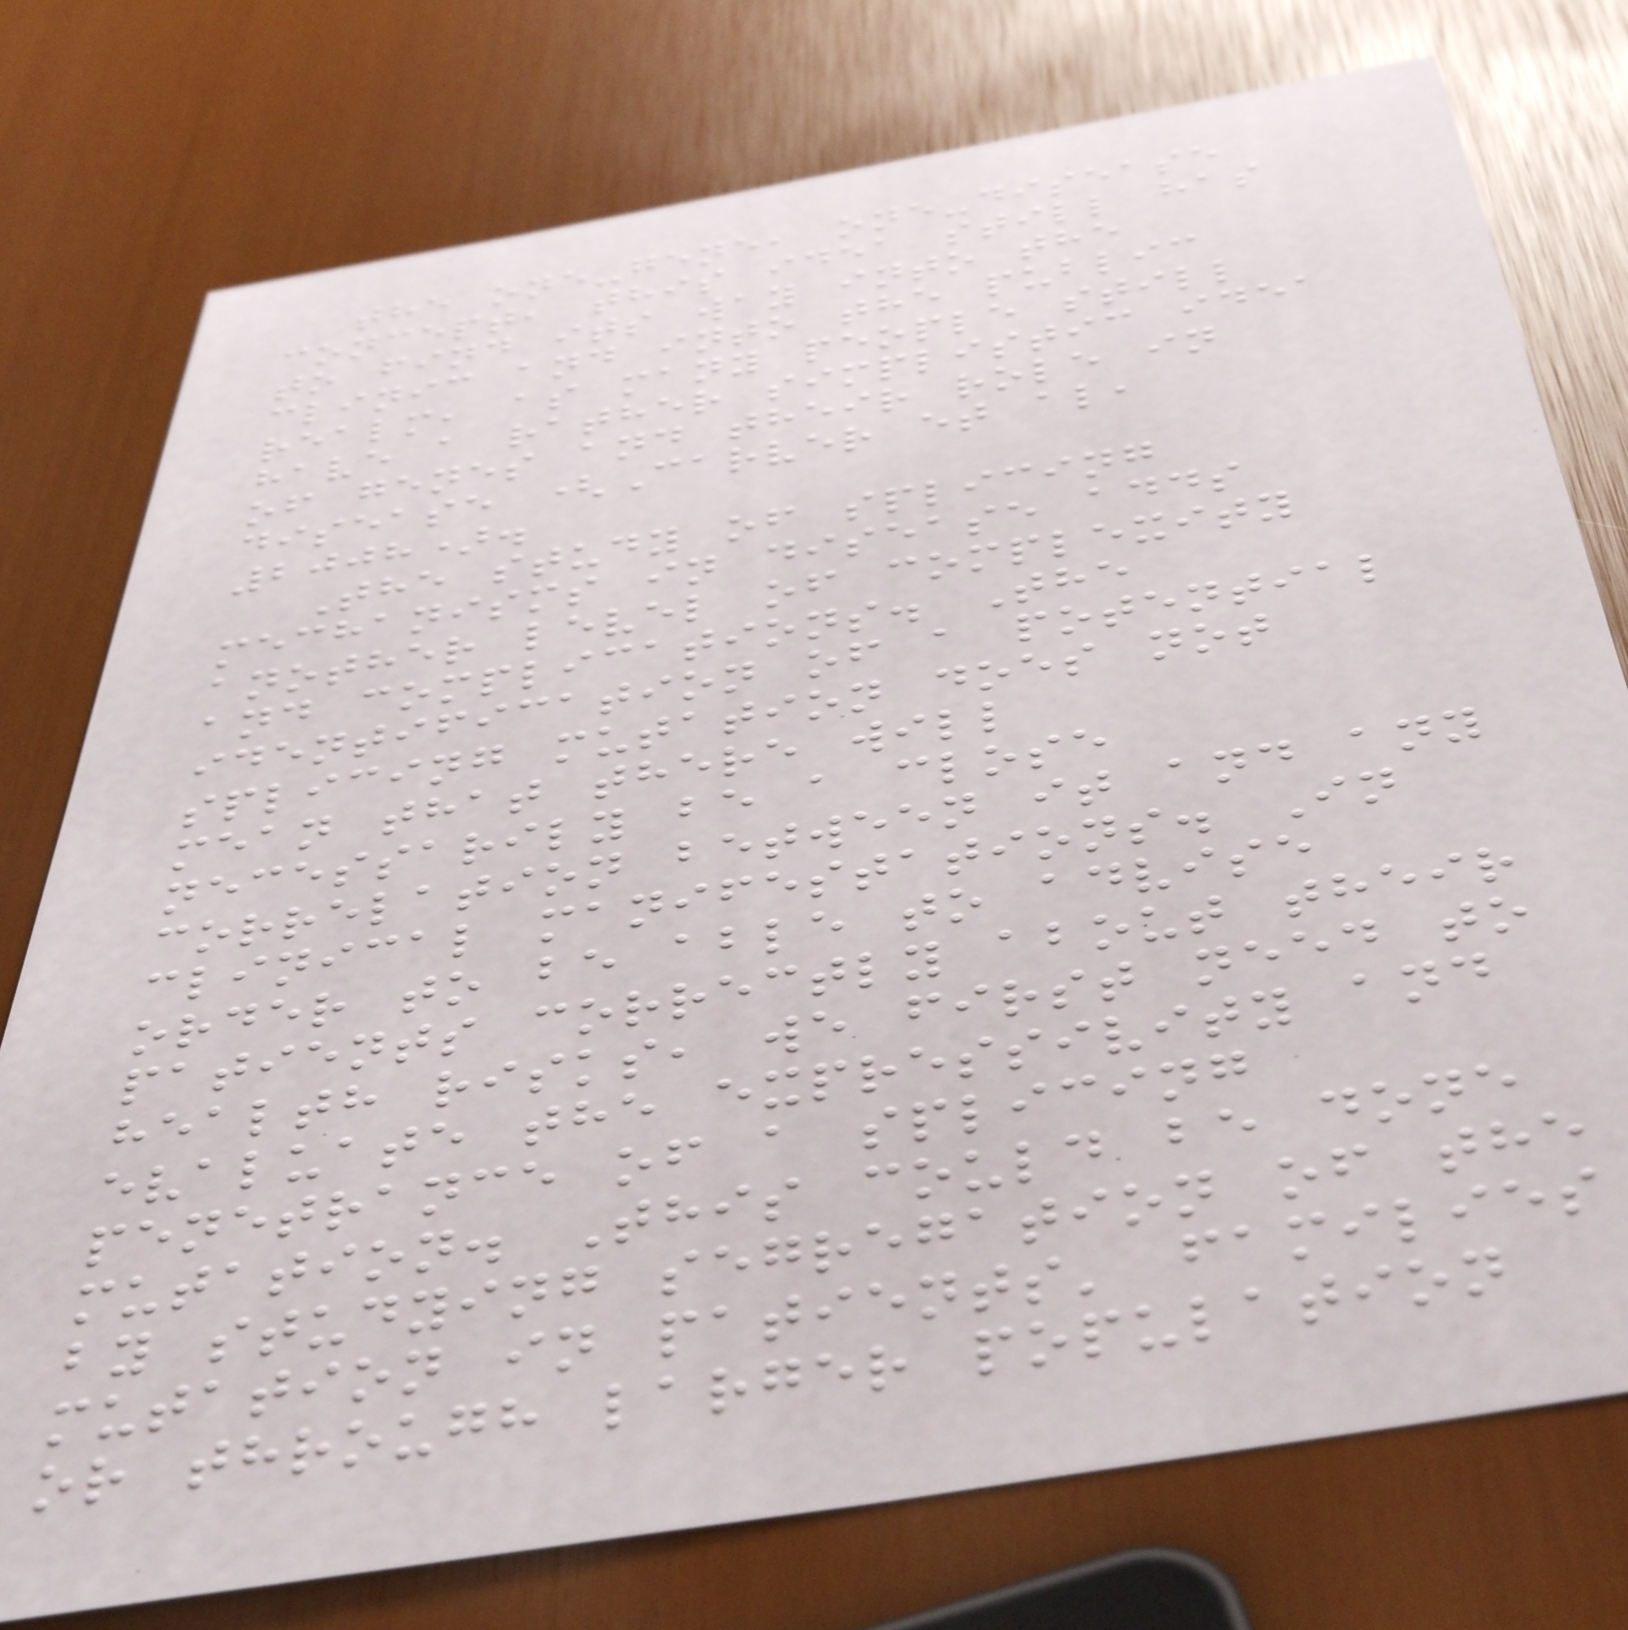the one-gene, one-disease
concept, this idea still has
to find its way into the
clinic and into the public
realm, as many people still
have a rather simplistic idea
of genes and their role in
disease (Carver et al,
2008).
The study of splicing
mechanisms in disease adds
another level of complexity
and complications. The
identification of a potential
splicing mutation does not
mean that there will
necessarily be a close
correlation between it and any
clinical manifestations. In
order to be able to advise
patients correctly about their
health risks, we first need to
evaluate the expressivity and
penetrance of a splicing
mutation. This could be done
by studying segregation of the
mutation in patients' families
or through larger population
